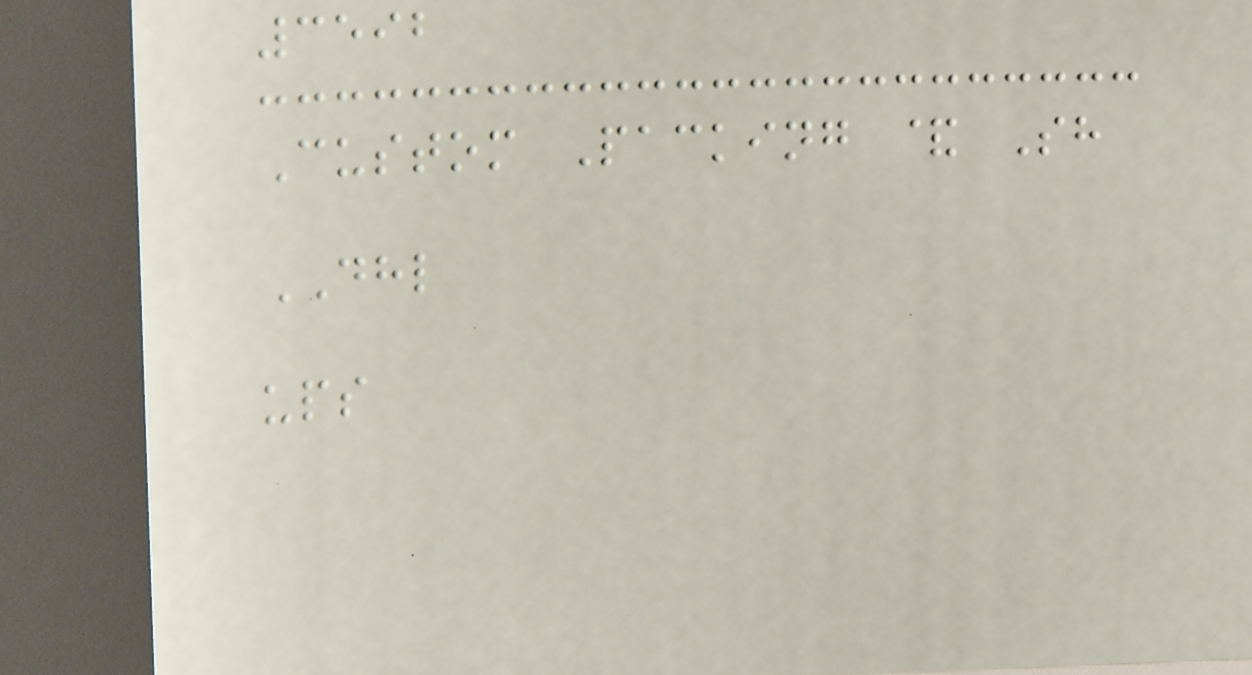3592
Custom Packing & Sh
DHL
ups
